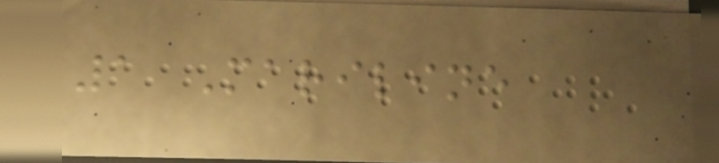1 Mariline
